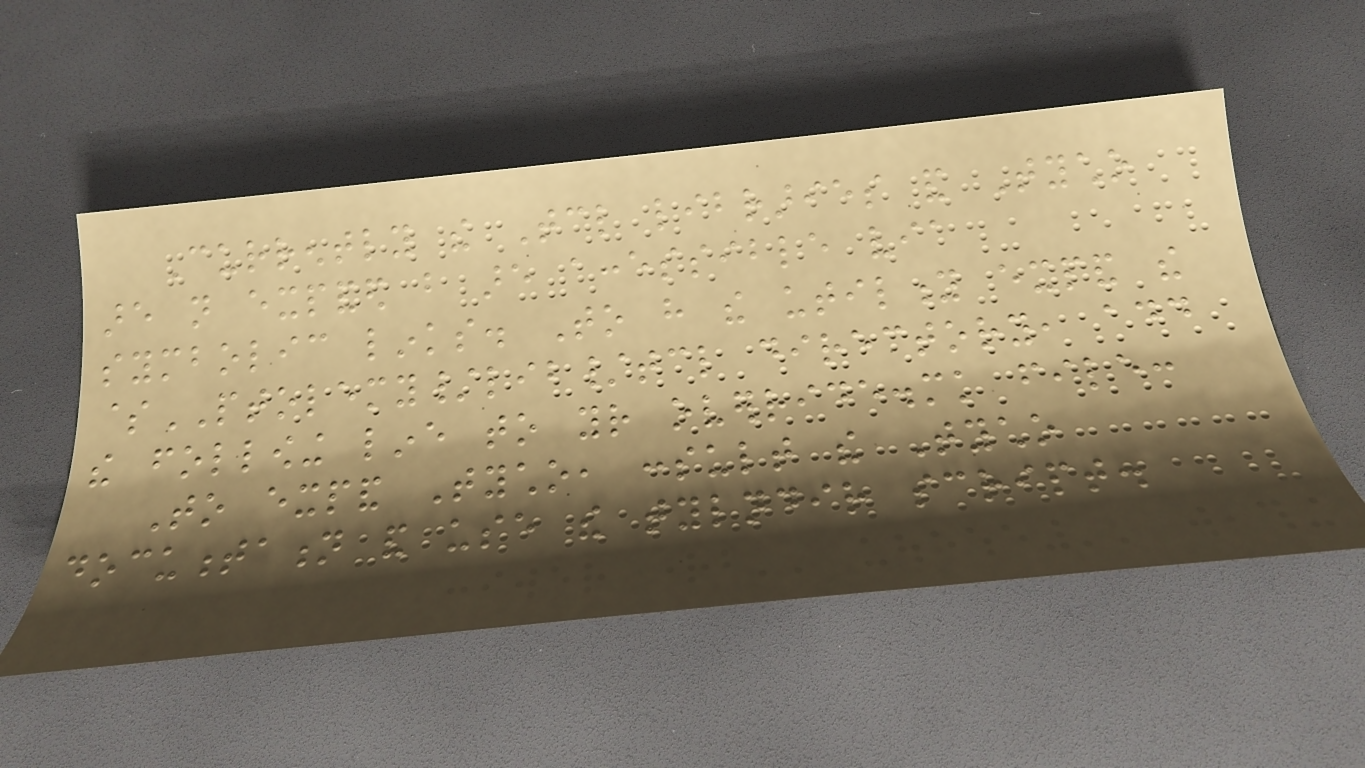Currently the Tcl libraries and Tycho
are not expanded but are accessible via
symbolic links. To have the utility expand the
$PTOLEMY/lib/tcl directory, add
the following line to your override.mk file:
To expand Tycho, consult the Tycho
documentation and use the tylndir script.
